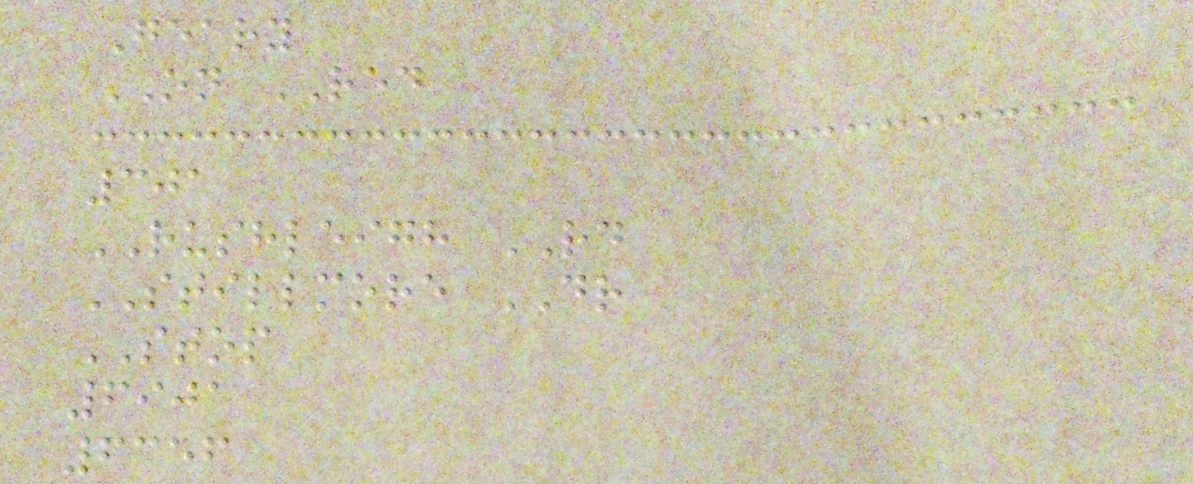Geary
ON RED
301
RUSHLEIGH RD
STILLMORE DR
STOP
6901
6356
